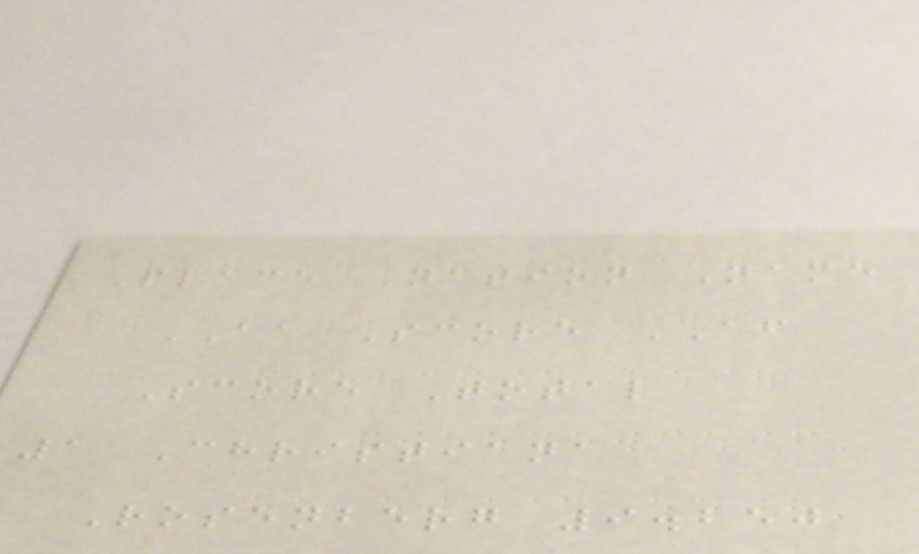Place Nation Name
AA Score AF
Score Total
1 Christiana
Rosenberg 9.250
